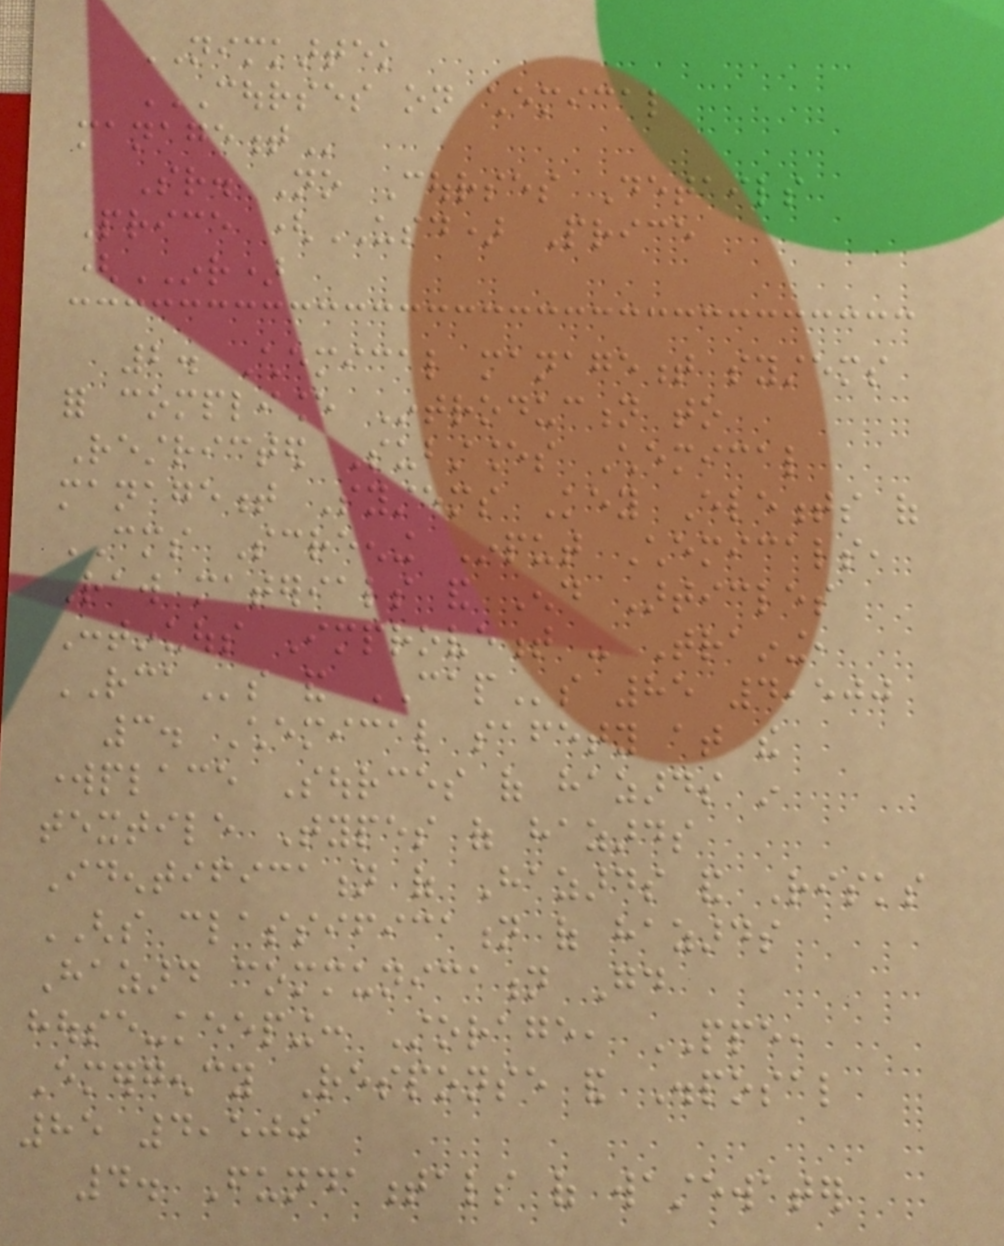NIMKARTEK
COURSES ON CHEMICAL
MANAGEMENT
Sr. No Courses Details
Price (USD) Price
(INR)
2. Chemical management systems
for compliance Introduction to
Restricted Substances Chemical
management Systems Key Elements of
CMS Screening Input Chemicals,
Raw materials and End Articles
Continuous Improvement - Training,
RCAs and CAPs 85 4,500
3. Chemical safety at the
workplace Sources of hazards in
textile Types of hazards
Identification of Hazards and Risks
GHS classification of hazards
Hazard communication Good
house-keeping: Storage, PPE,
Emergency Response and Disposal
85 4,500
4. Fundamentals of wastewater
